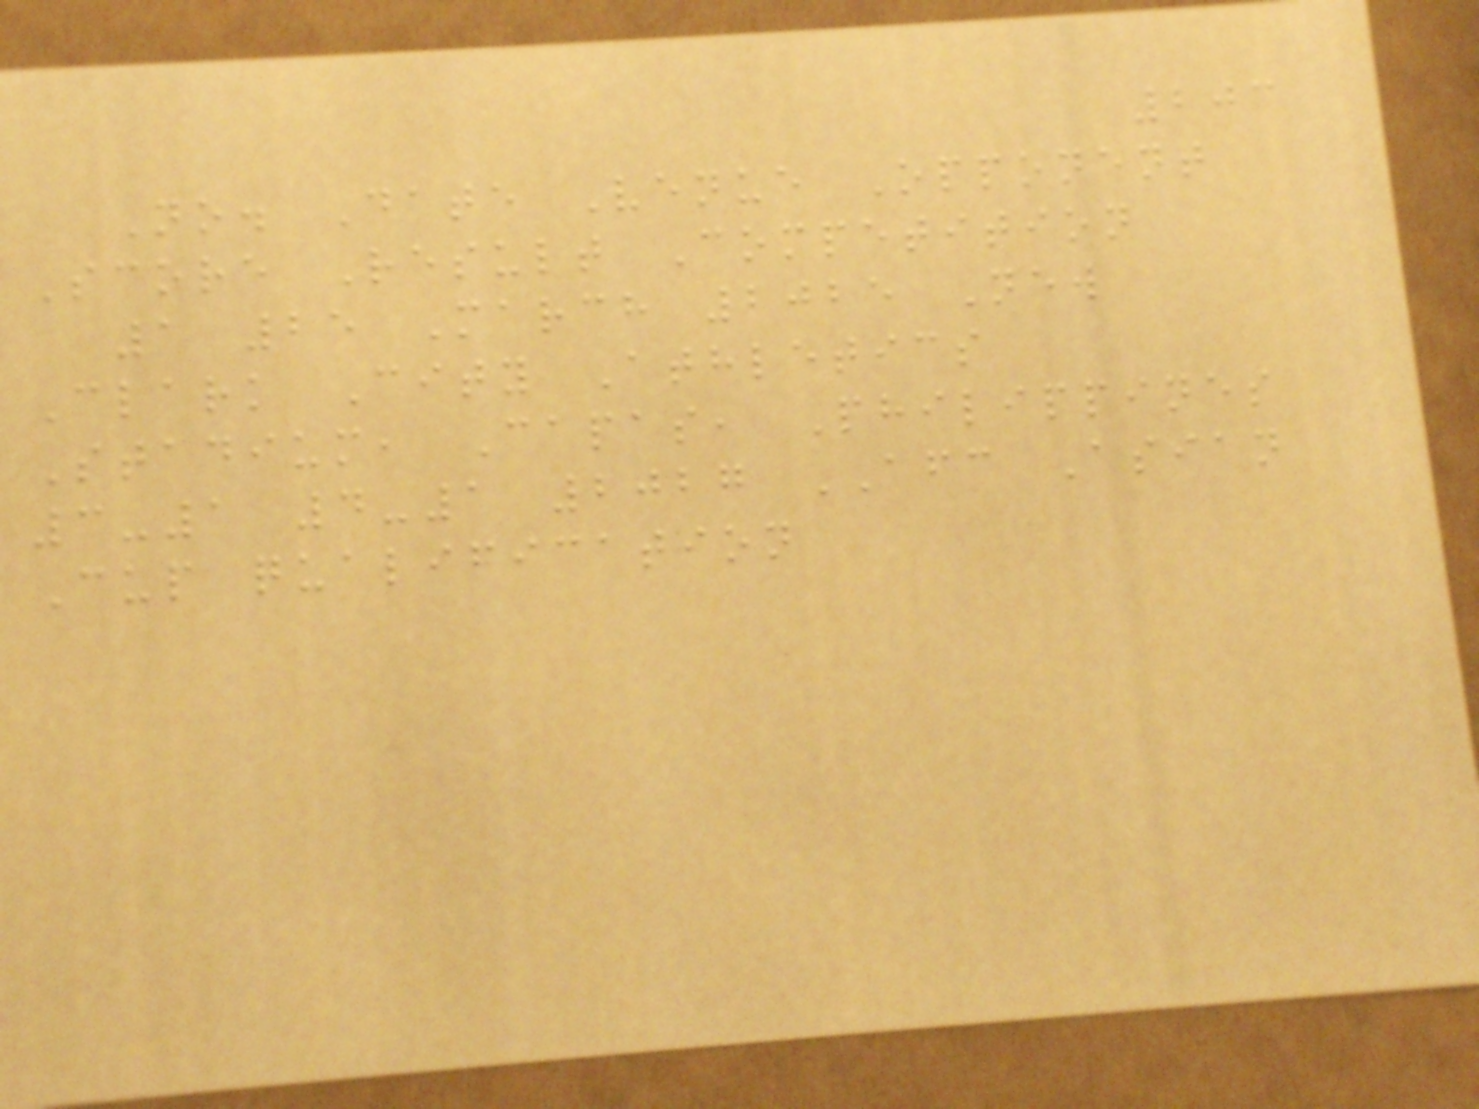203
No. Date Venue Opponent
Score Result Competition
1 25 March 2025 New
Clark City Athletics
Stadium, Capas, Philippines
3-1 4-1 2027 AFC Asian
Cup qualification
